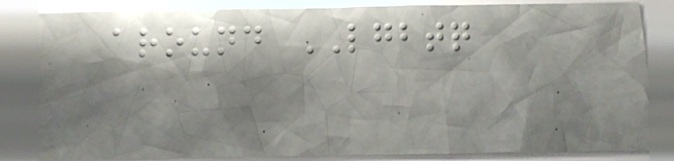around LGBTQ
